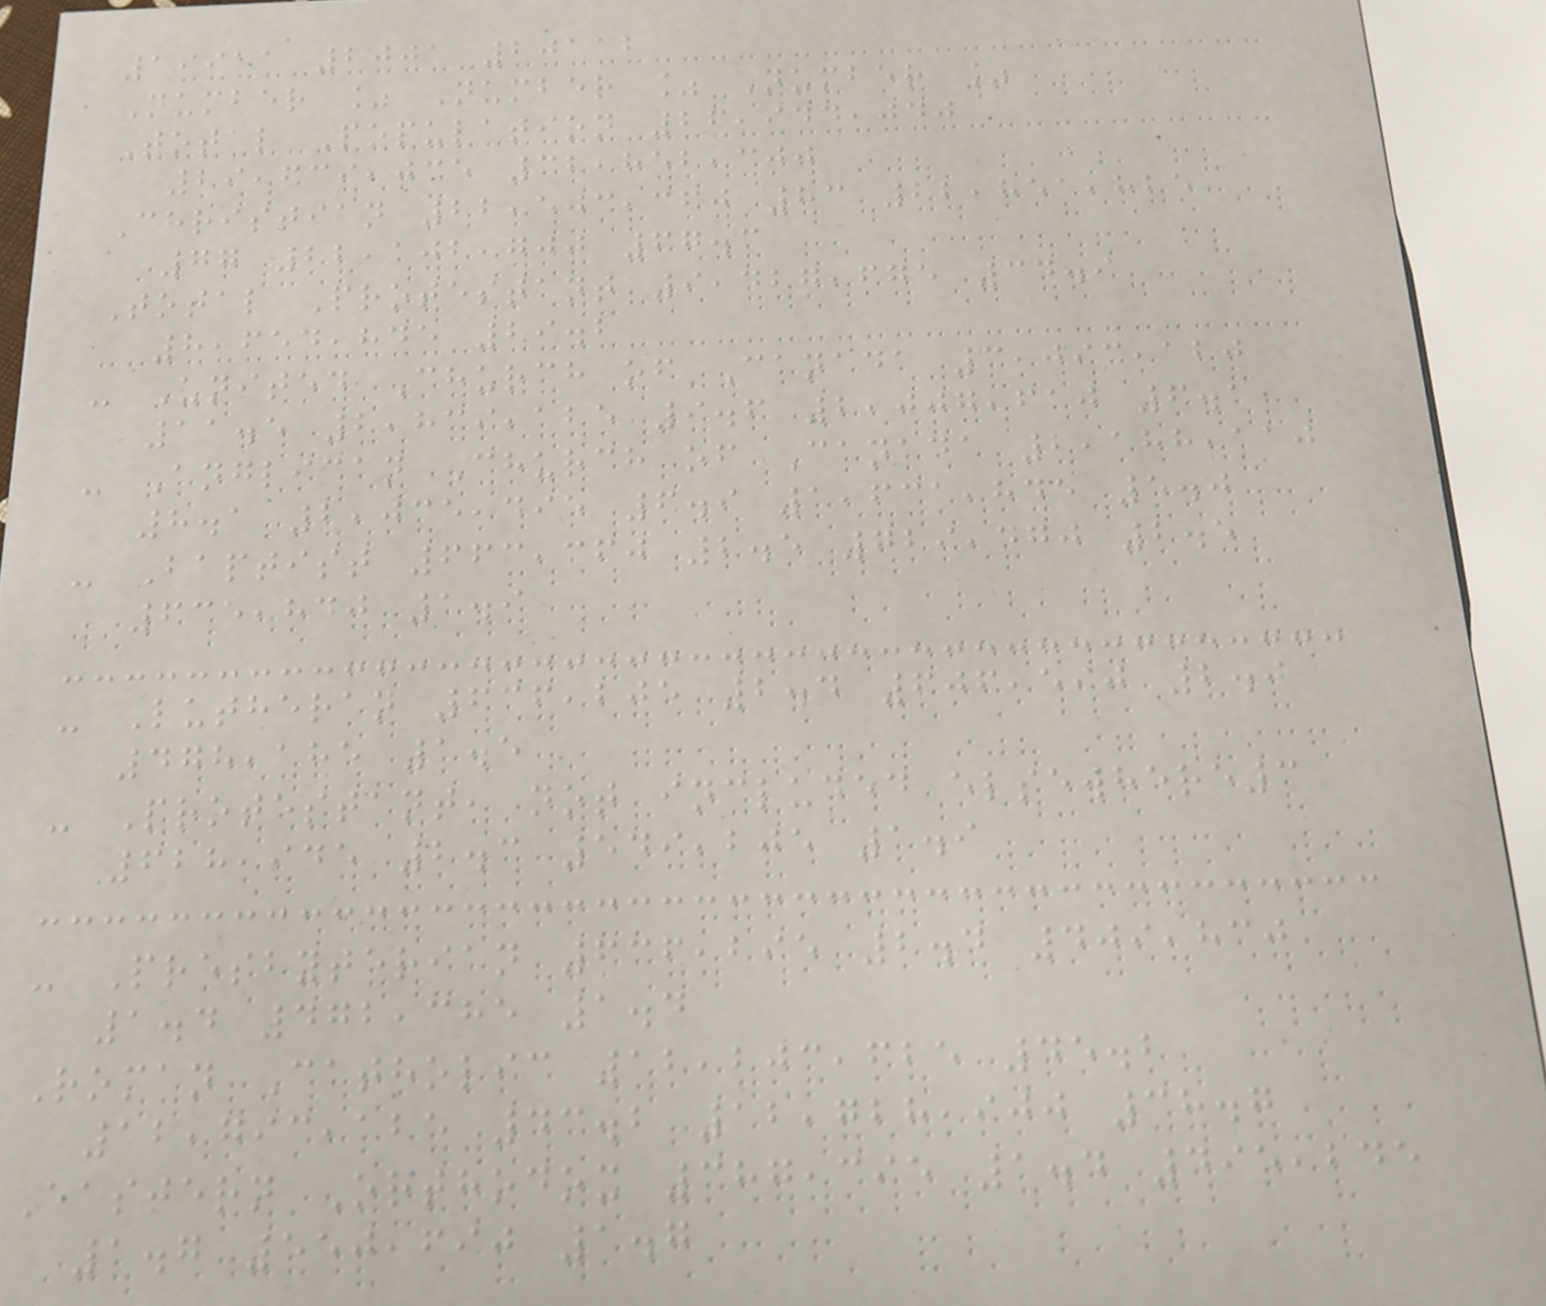19911 2001 20112
Number % Number % Number %
Total Population 26,944,040
29,639,035 32,852,300
Christian 22,503,360 83 22,851,825
77 22,102,700 67.3
Total Protestant 9,427,675 34.9
8,654,845 29.2
- United Church of Canada 3,093,120
11.5 2,839,125 9.6 2,007,610 6.1
- Anglican Church of Canada 2,188,110
8.1 2,035,495 6.9 1,631,845 5.0
- Baptist 663,360 2.5 729,470 2.5
635,840 1.9
- Lutheran 636,205 2.4 606,590 2.0
478,185 1.5
- Protestant, not included elsewhere3
628,945 2.3 549,205 1.9
- Presbyterian 636,295 2.4 409,830
1.4 472,385 1.4
Roman Catholic 12,203,625 45.2
12,793,125 43.2 12,728,900 38.7
Eastern Orthodox 387,395 1.4 495,245
1.7 550,690 1.7
